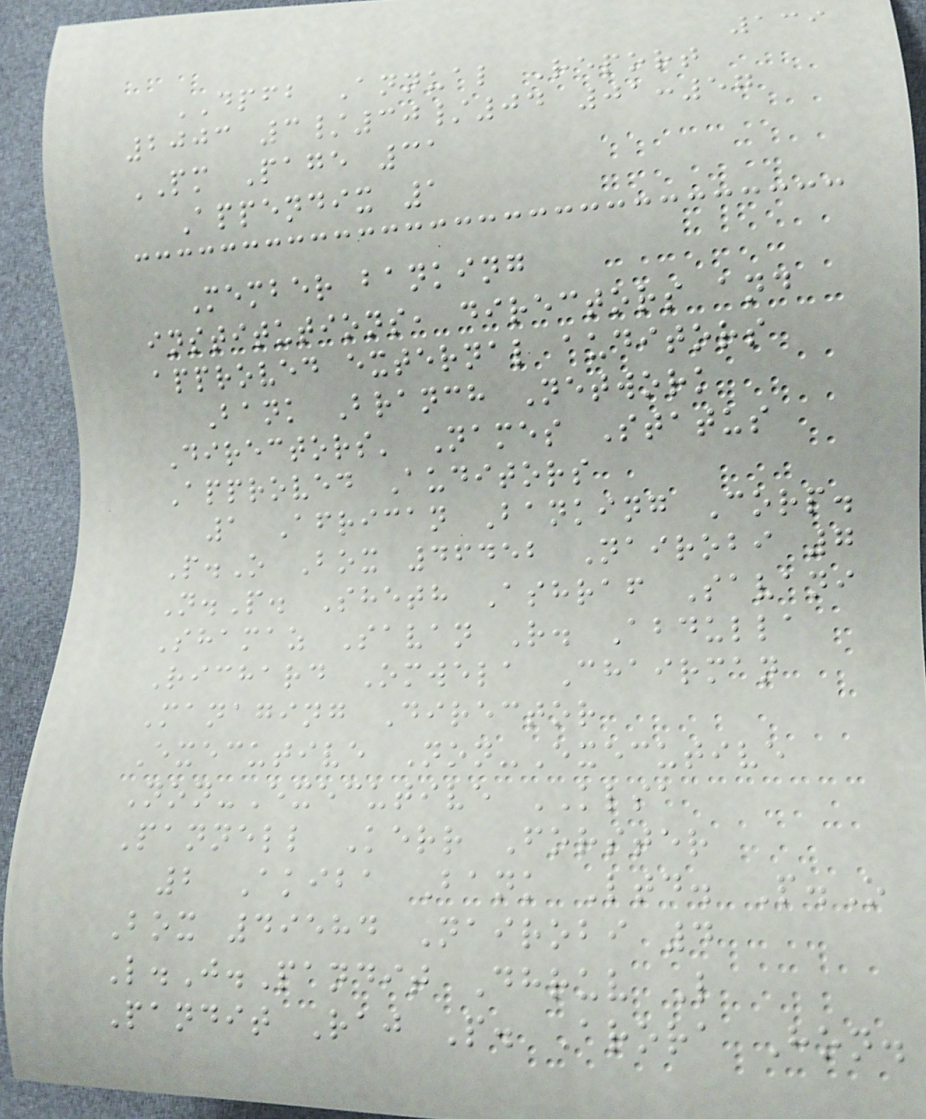139
DPFB Annual Report
2003 3/30/04 01:57
PM Page 31
Appendix 1
Member banking
institutions, directors and
approved external auditors
Bank Branch Network
Directors' Names Status
Approved Auditors
1 African Banking Corp.
P.O Box 46452 Nairobi 7
N.P. Sheth Ashraf Savani
Shamaz Savan R. Abdulla
Richard Omwela Chairman
Managing Director
Executive Non-Executive
Non-Executive KLSA
Pannell Kerr Forster
2 Akiba Bank Ltd. P.O
Box 49584 Nairobi 4
L.J.Pandit Dhruv L
Pandit Raj P. Arora Hon.
